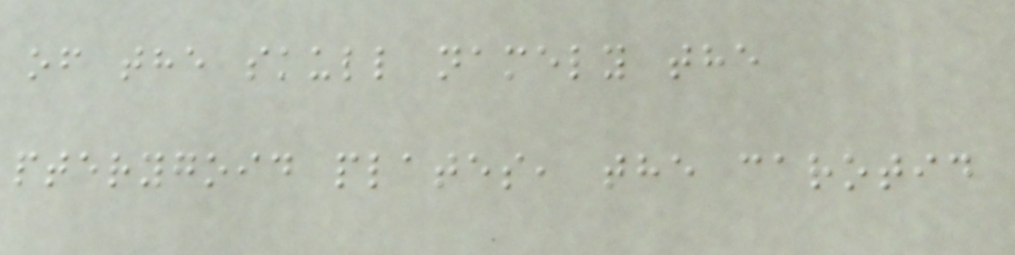of the skull namely the
pterygoid plates, the carotid
